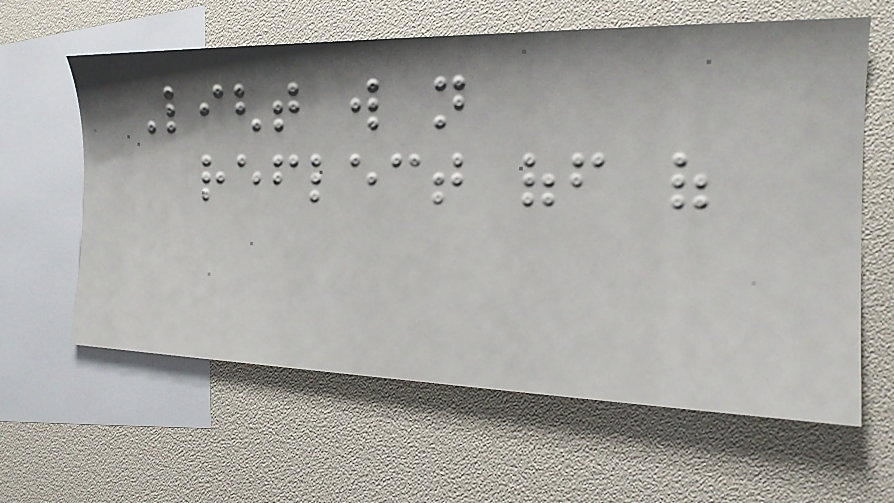Light will not
reflect off of
